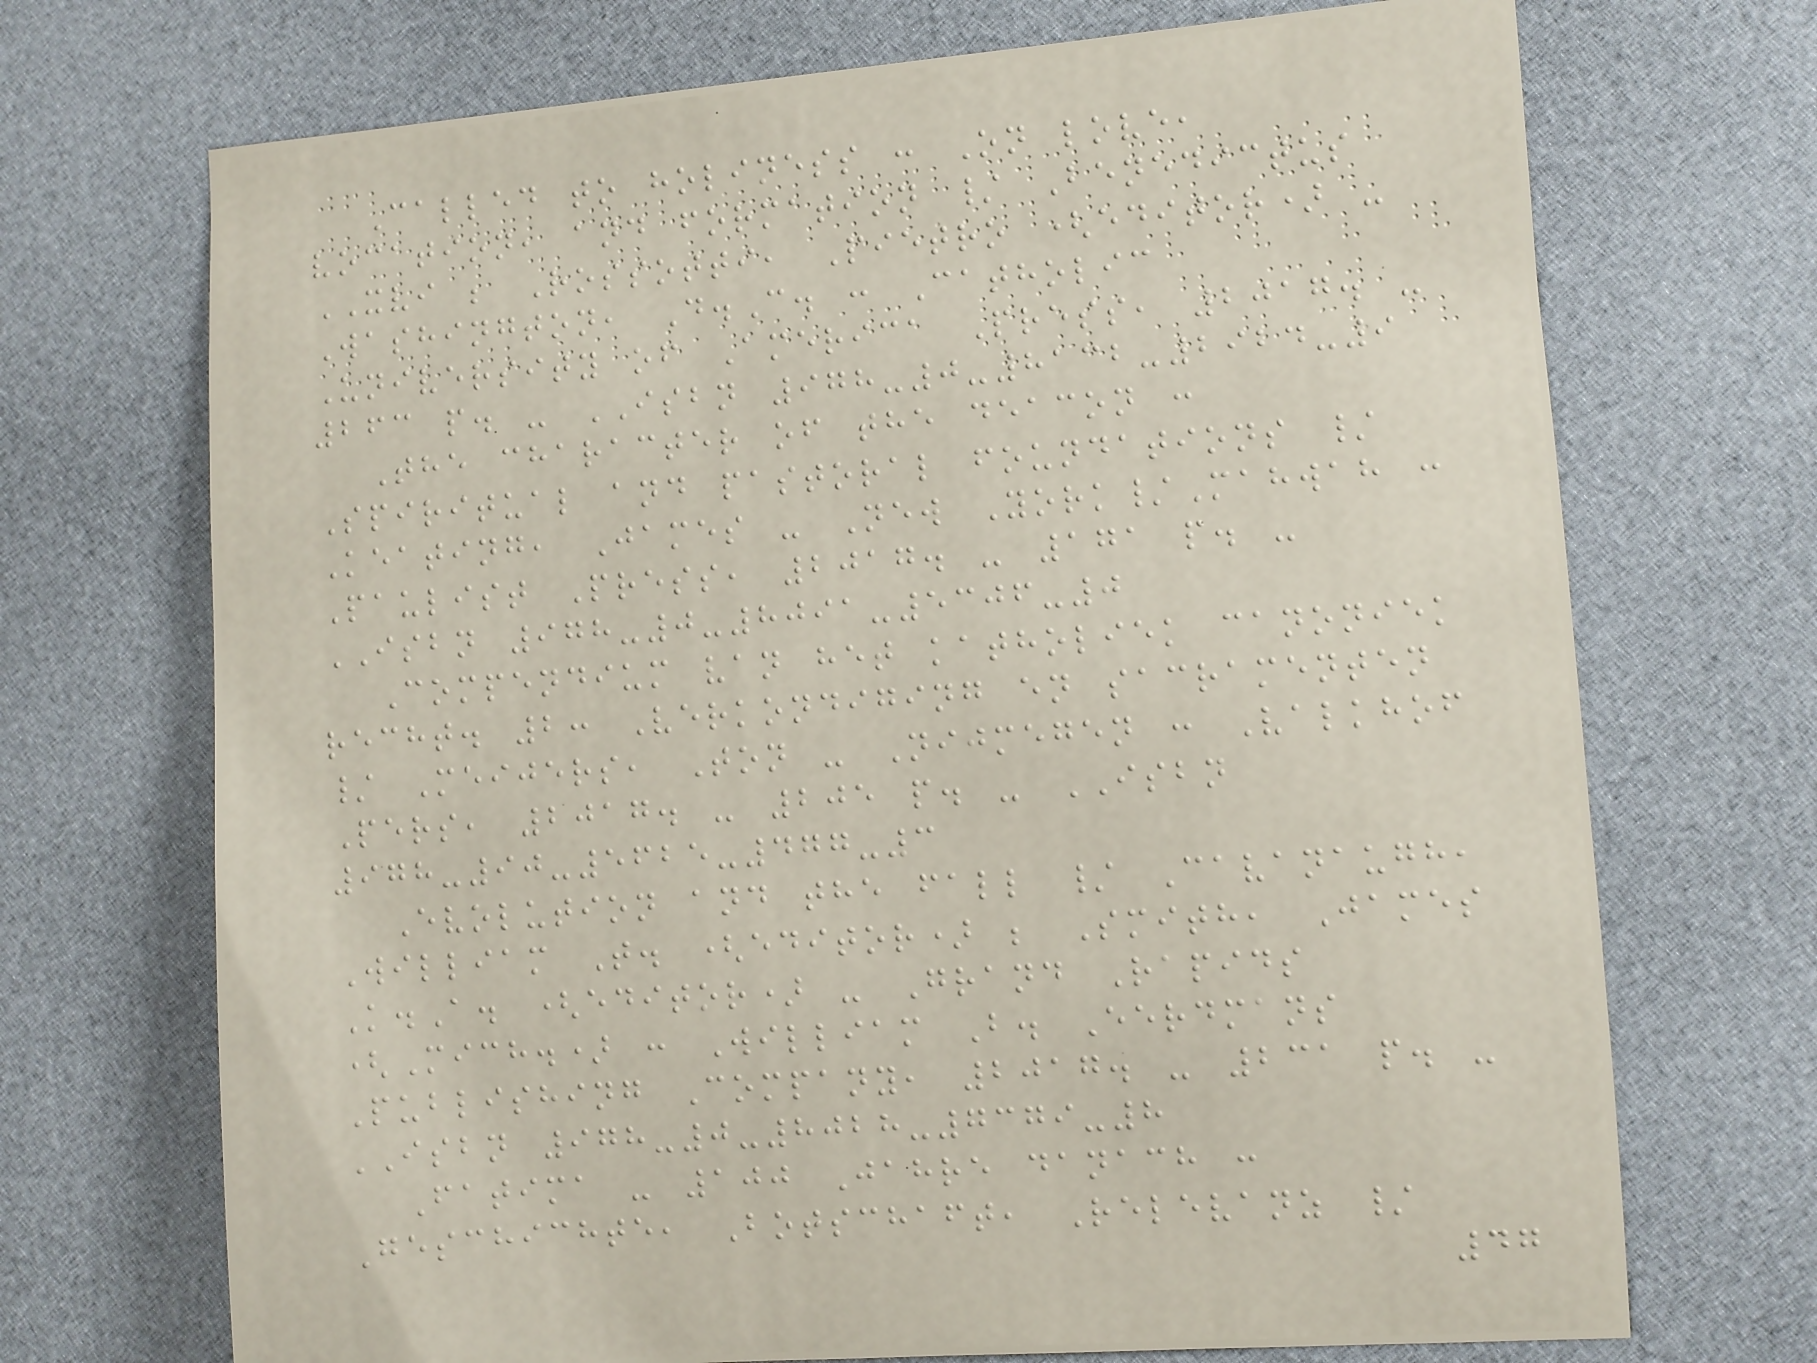Called to holiness : On love,
vocation, and formation / Benedictus
XVI ; Rossotti, Pietro (editor) -
Washington, D.C. : Catholic
University of America Press, 2017. -
263 p. - ISBN 978-0-8132-2924-9
The character of the deacon :
Spiritual and pastoral foundations /
Keating, James - New York/Mahwah :
Paulist Press, 2017. - 171 p. -
ISBN 978-0-8091-5306-0
Compendium van het katholiek canoniek
recht. 2: Verkondiging en sacramenten
/ Meijers, Ton - Nijmegen : Valkhof
Pers, 2017. - 205 p. - ISBN
978-90-5625-477-3
Evolution and the fall / Cavanaugh,
William T. (editor) ; Smith, James
K.A. (editor) - Grand Rapids
(Mich.) : William B. Eerdmans
Publishing Company, 2017. - 231 p. -
ISBN 978-0-8028-7379-8
Fatima - 100 Jahre danach :
Geschichte, Botschaft, Relevanz /
47
